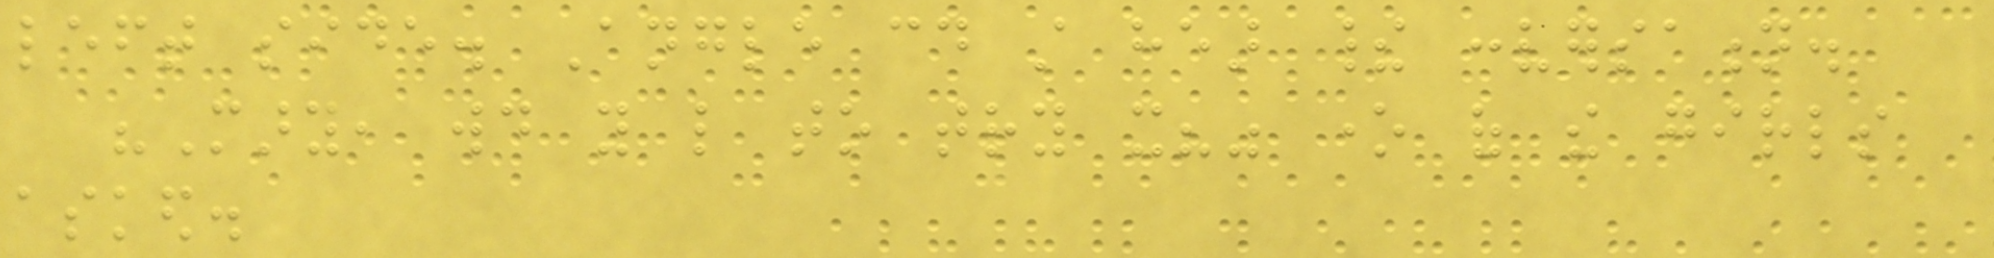left side. Angle could still hear their conversation.
"Mary, would you like to try it?" one of the girls
asked.
